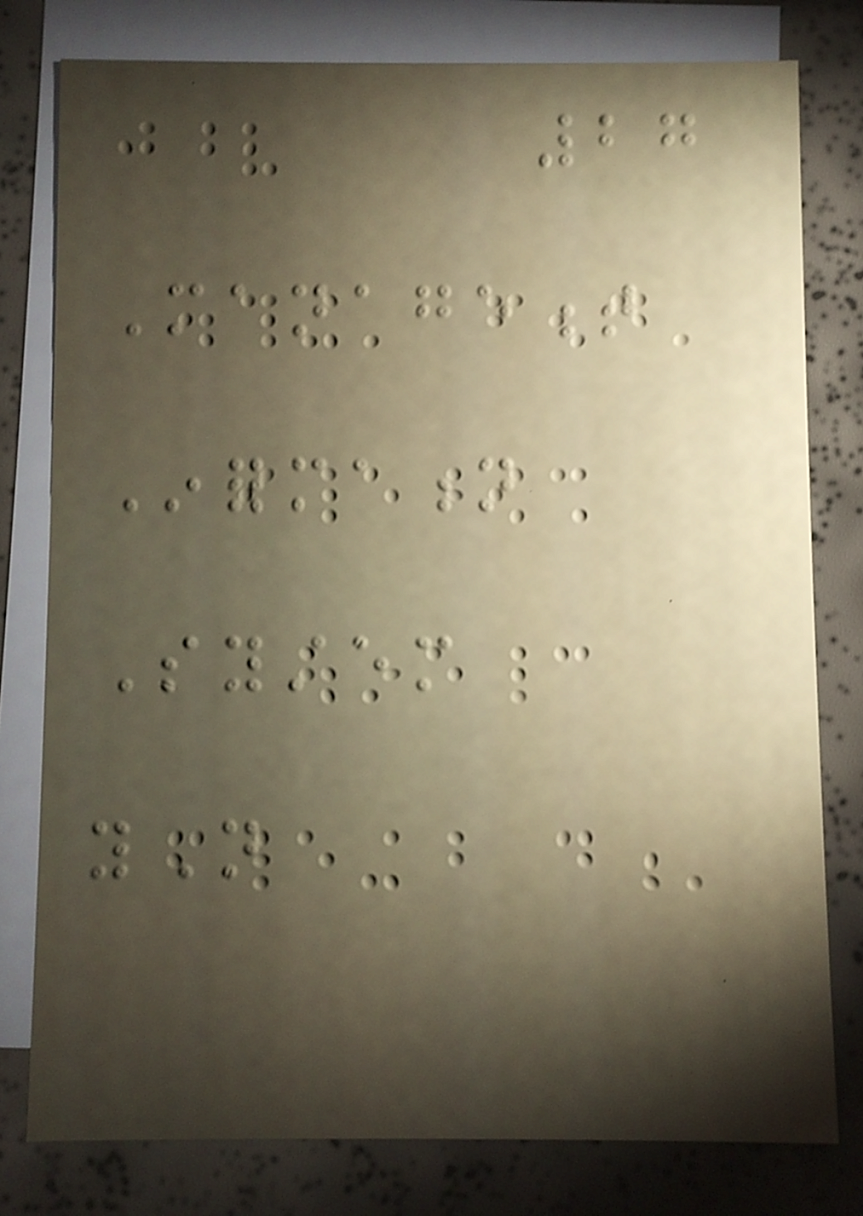27
Management
Information
System
yN
